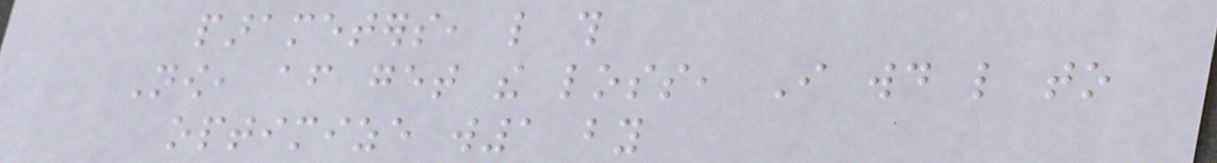parameters, like this
Now, after get the loss, I would like to
optimize w1 by
